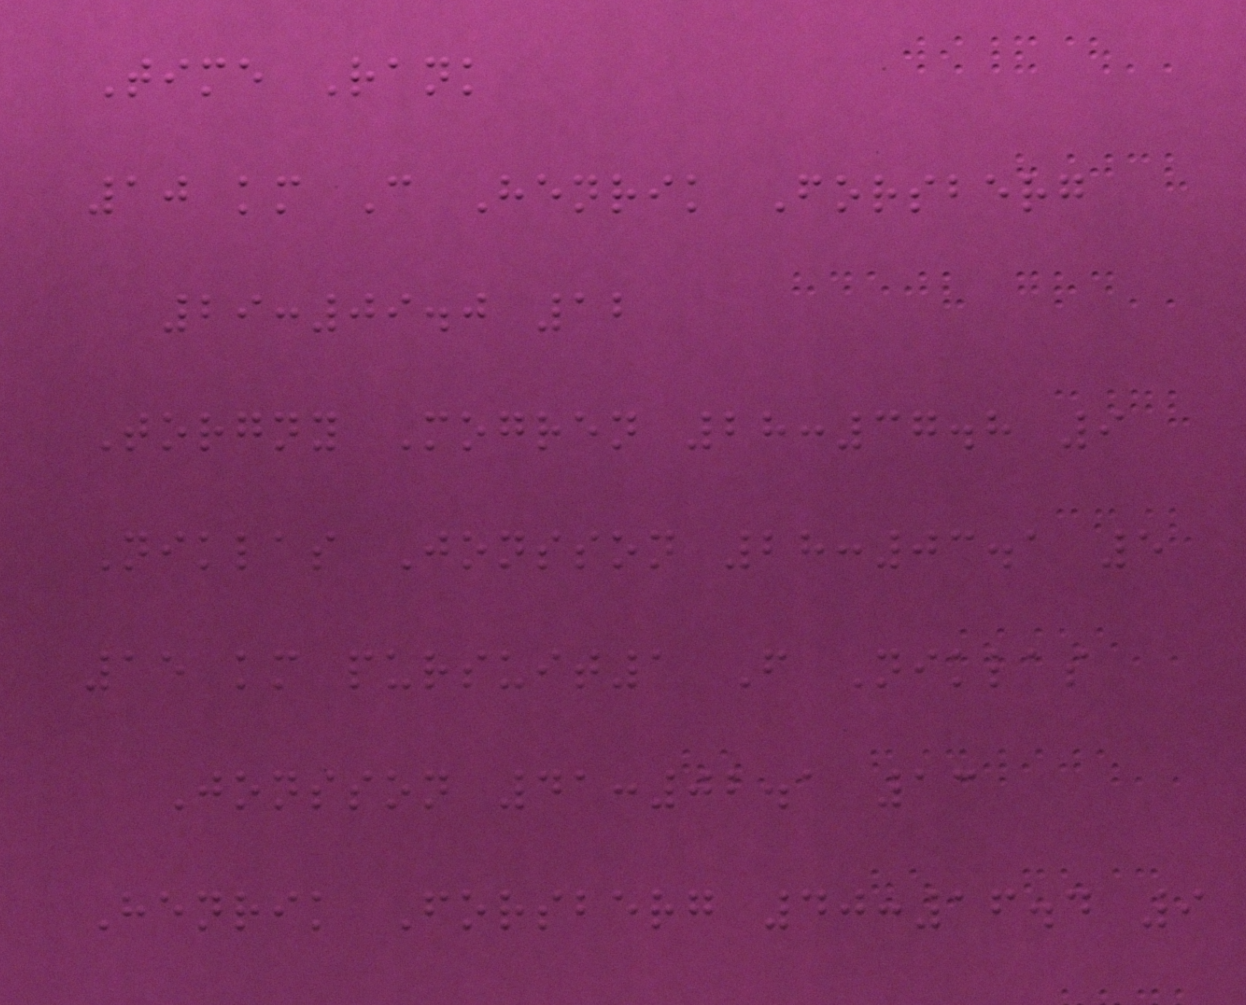Time Rank
10 km C Henrik Forsberg
29:09.0 12
Torgny Mogren 28:37.8 9
Niklas Jonsson 28:03.1 5
15 km pursuit1 F Niklas
Jonsson 41:02.1 13
Henrik Forsberg 40:16.4 9
